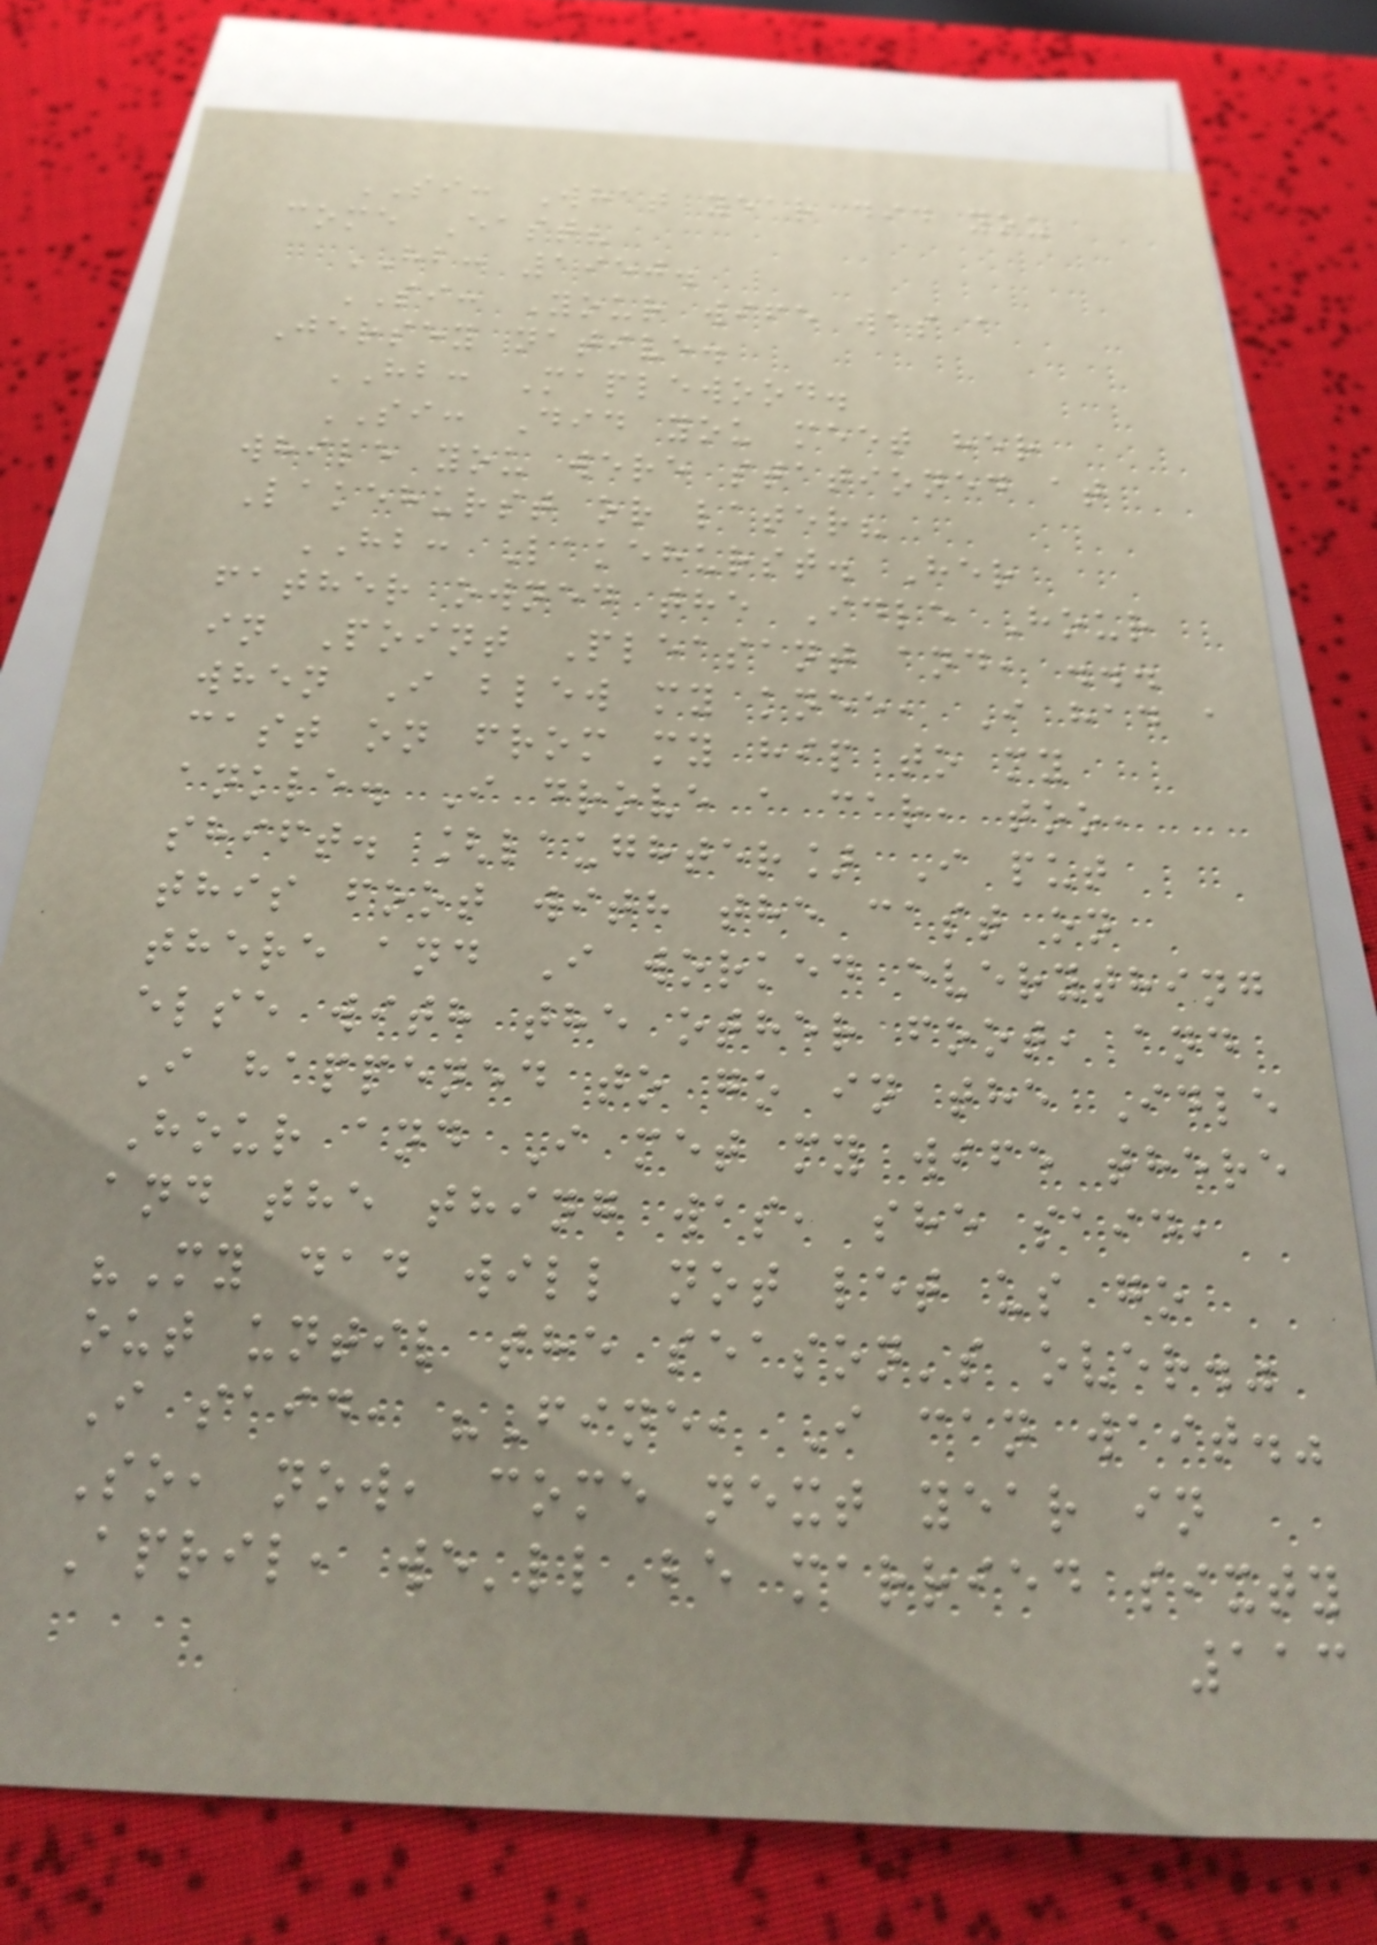SI: What year did you
come East?
HB: 1950.
SI: Your wife was a
Jersey native.
HB: Maplewood.
SI: Did you meet her
while you were stationed at
Lakehurst or later?
HB: Lakehurst. Her
father owned the Idle Hour
in Point Pleasant and, ...
when I blew my knee, I had a
cast on from my hip to my
ankle. I drove a car, too,
shift. [laughter] I put
this foot with the cast on
there and I worked everything
else with the other foot, and
I happened to go in the Idle
Hour and I met my wife there
and the thing was, she said,
"My dad will not let us go
out until the season's over."
I said, "Fine, I can wait."
So, now, come next year in
April, we'll be married sixty
113
